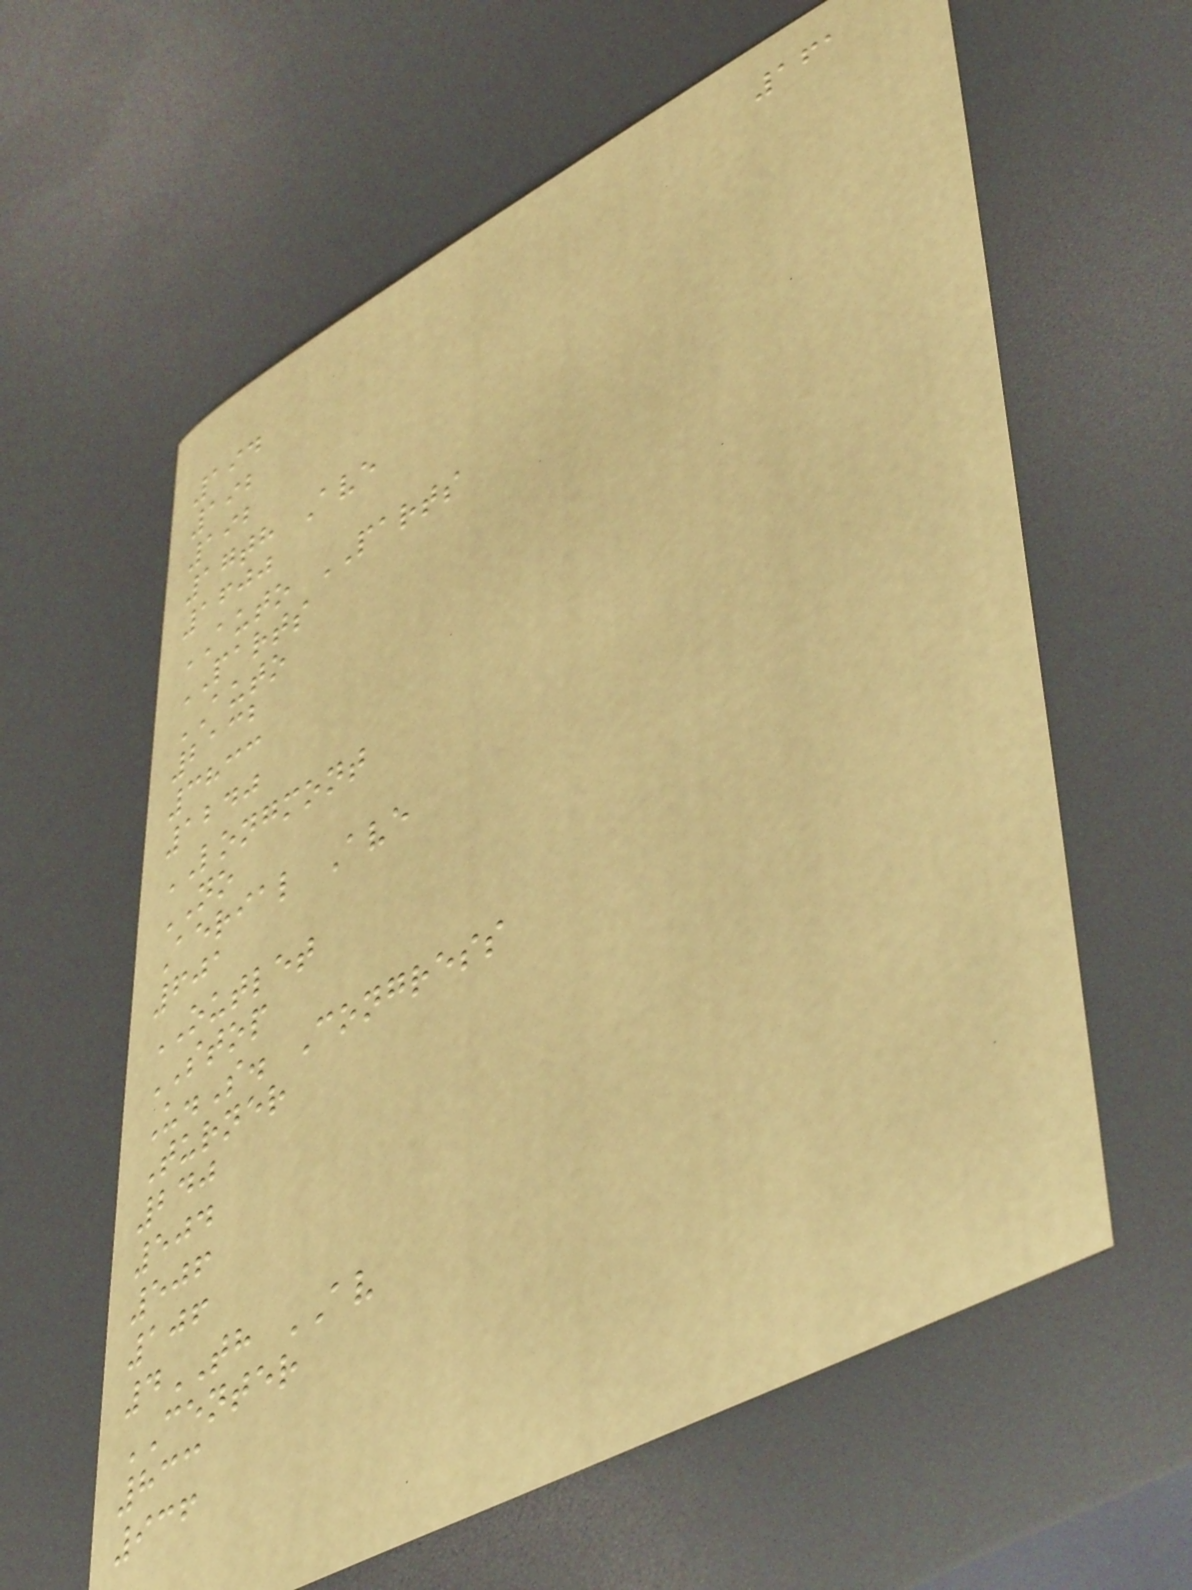161
194
192
192
17th Ave
1600
AUTO PARTS
PARTS
AUTO
2132
3833
1240
LONGMONT
NO
Aerial Ave
601
OUTLET
STOP
U.S. Congress
Turner
240
504
506
106
4TH AV
CENTER
833
936
